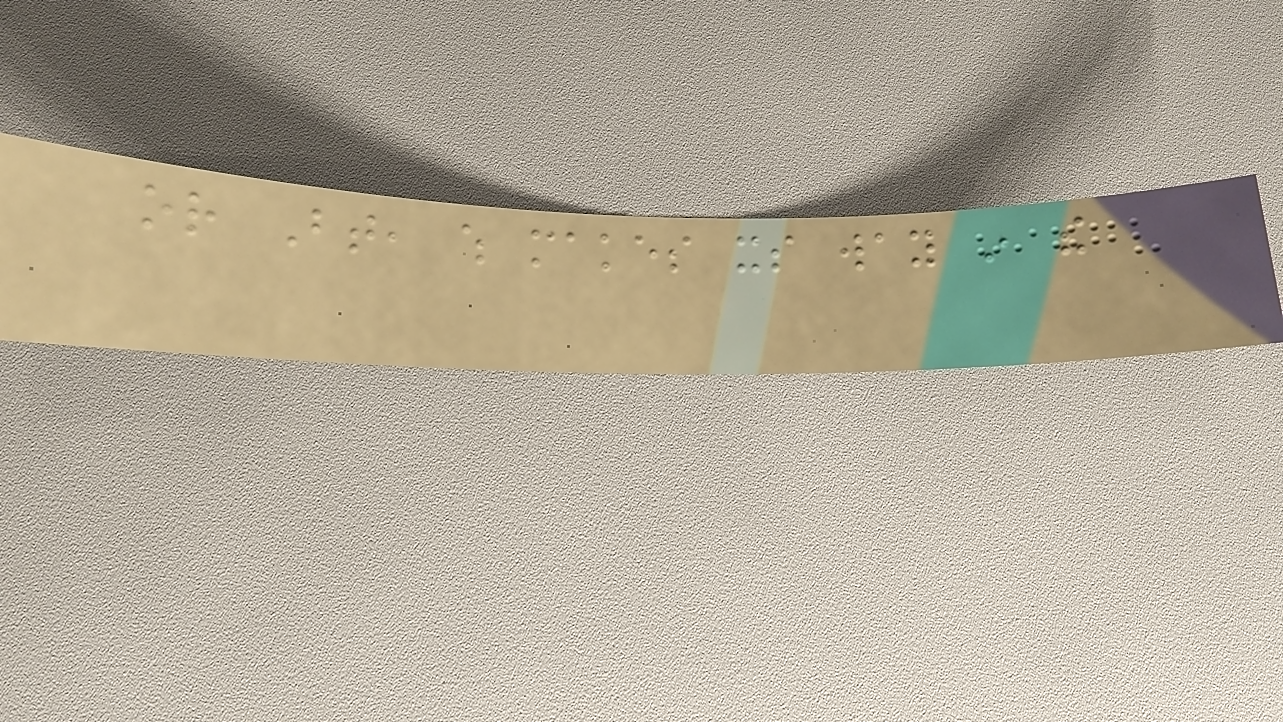or Bt, which makes its way in the
